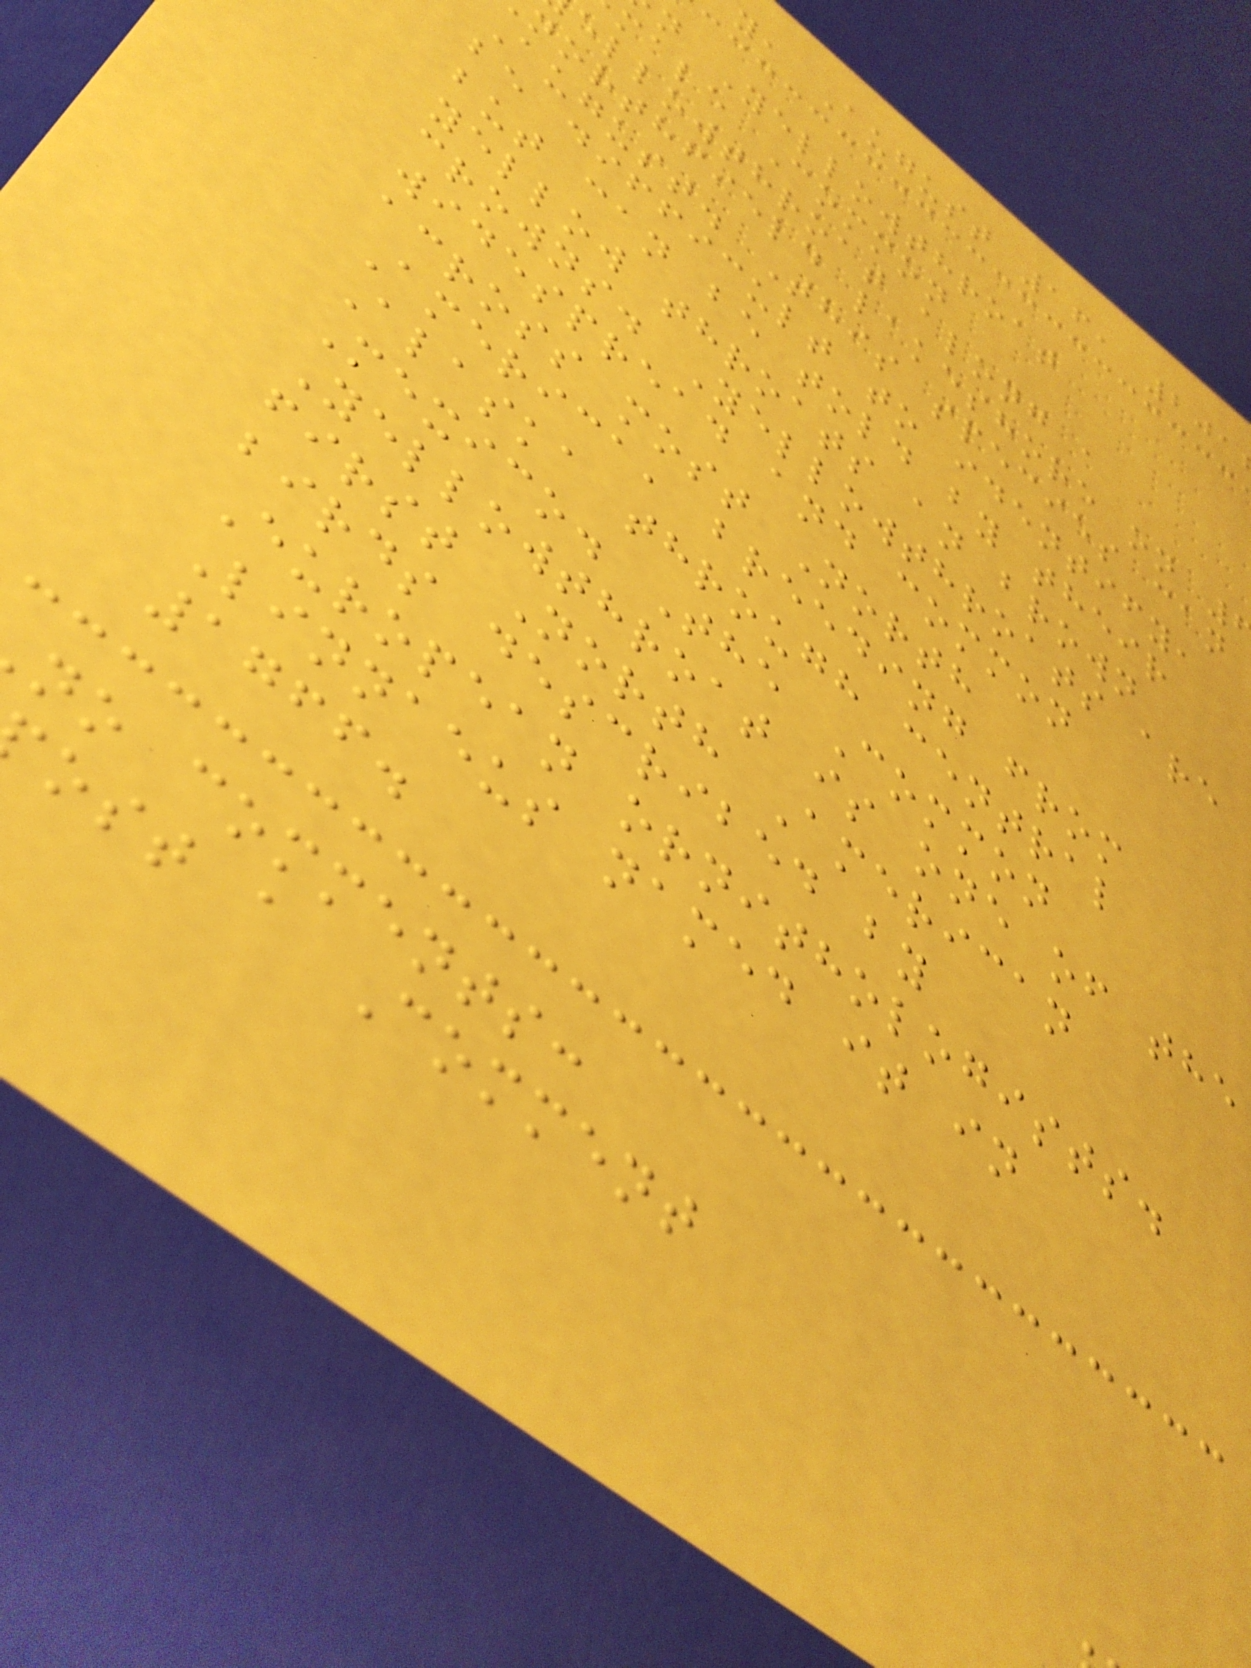y, August 16, 201
n Yellowthroat
male Common
ellowthroat along a
northfield lakeshore on
August. This species can
be difficult to identify,
but can be told by their
yellow throats an brown
crowns. Yellowthroats are
widespread and common
across most North
America, breeding from
Alaska through central
Mexico. The Common
Yellowthroat is one of the
first North American
birds described by
European ornithologists.
Linnaeus named it in
1766.
no comments:
ost a Comment
